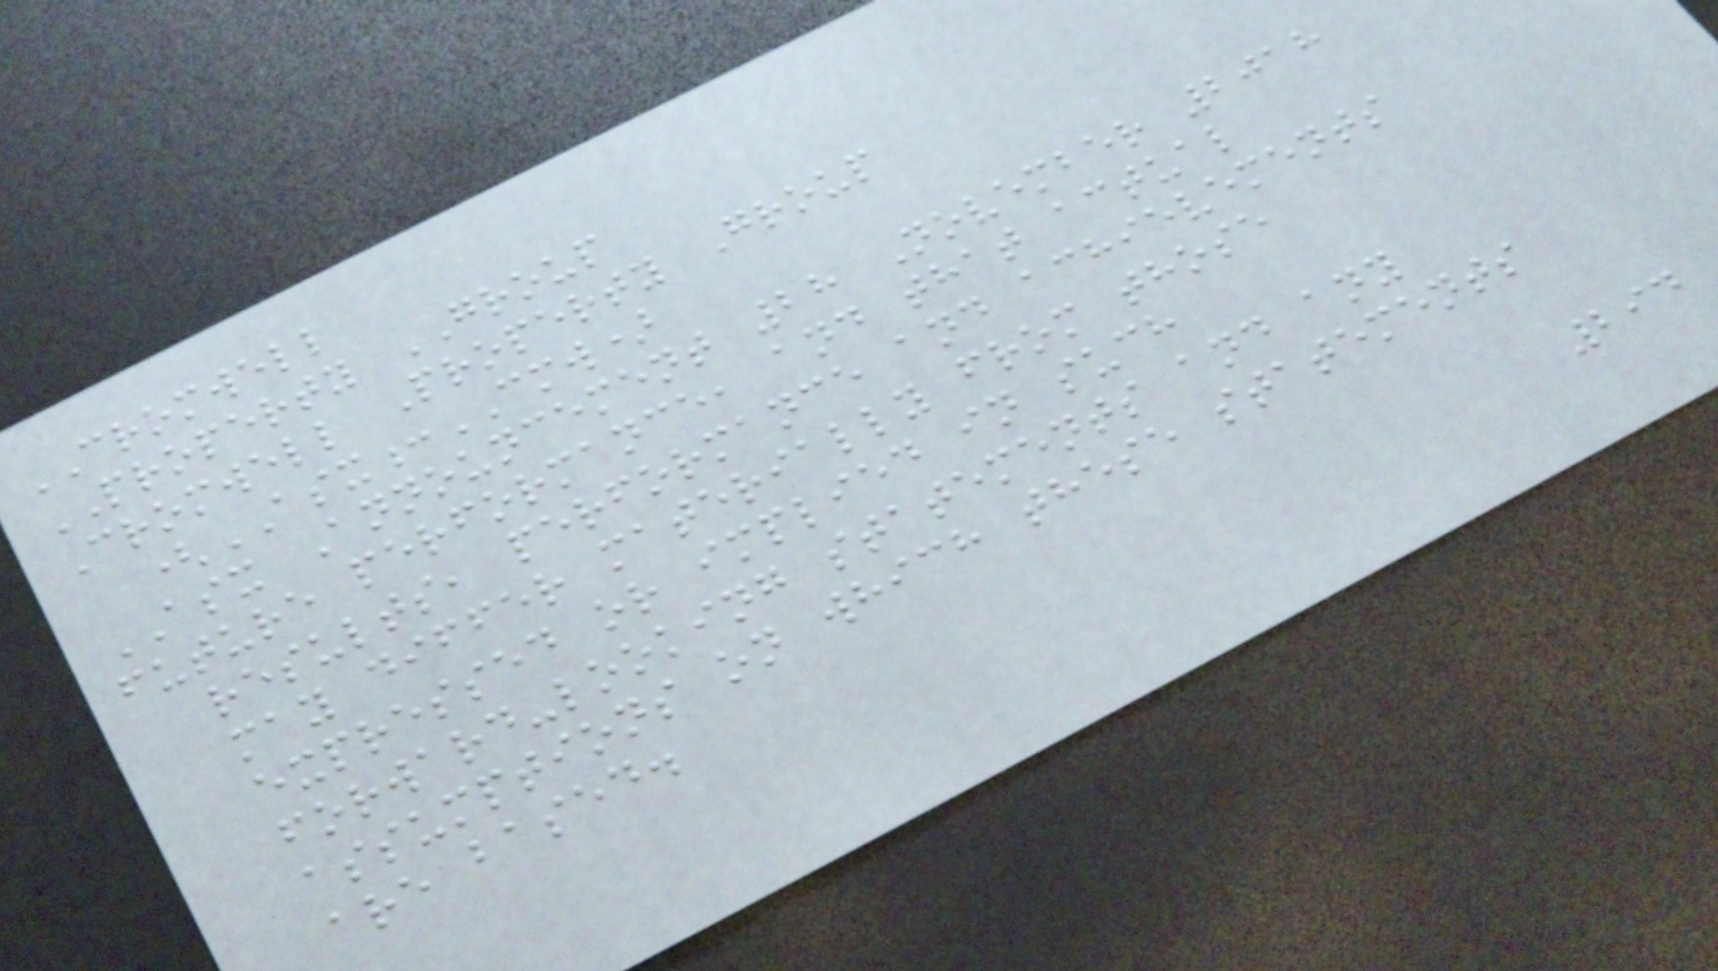CROMWELL
PROPERTY GROUP
Cromwell Property Group
(ASX:CMW)
ASX Announcement 28 November 2018
future performance, and that actual
results, performance and achievements
may differ materially from those
expressed or implied in such
forward-looking statements and any
assumptions on which these statements
are based.
294
